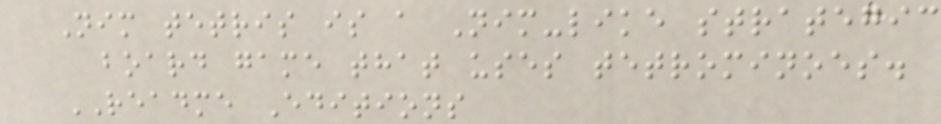Nim tetris is a Nim-like strategic
board game that uses tetrominoes.
README Editions
